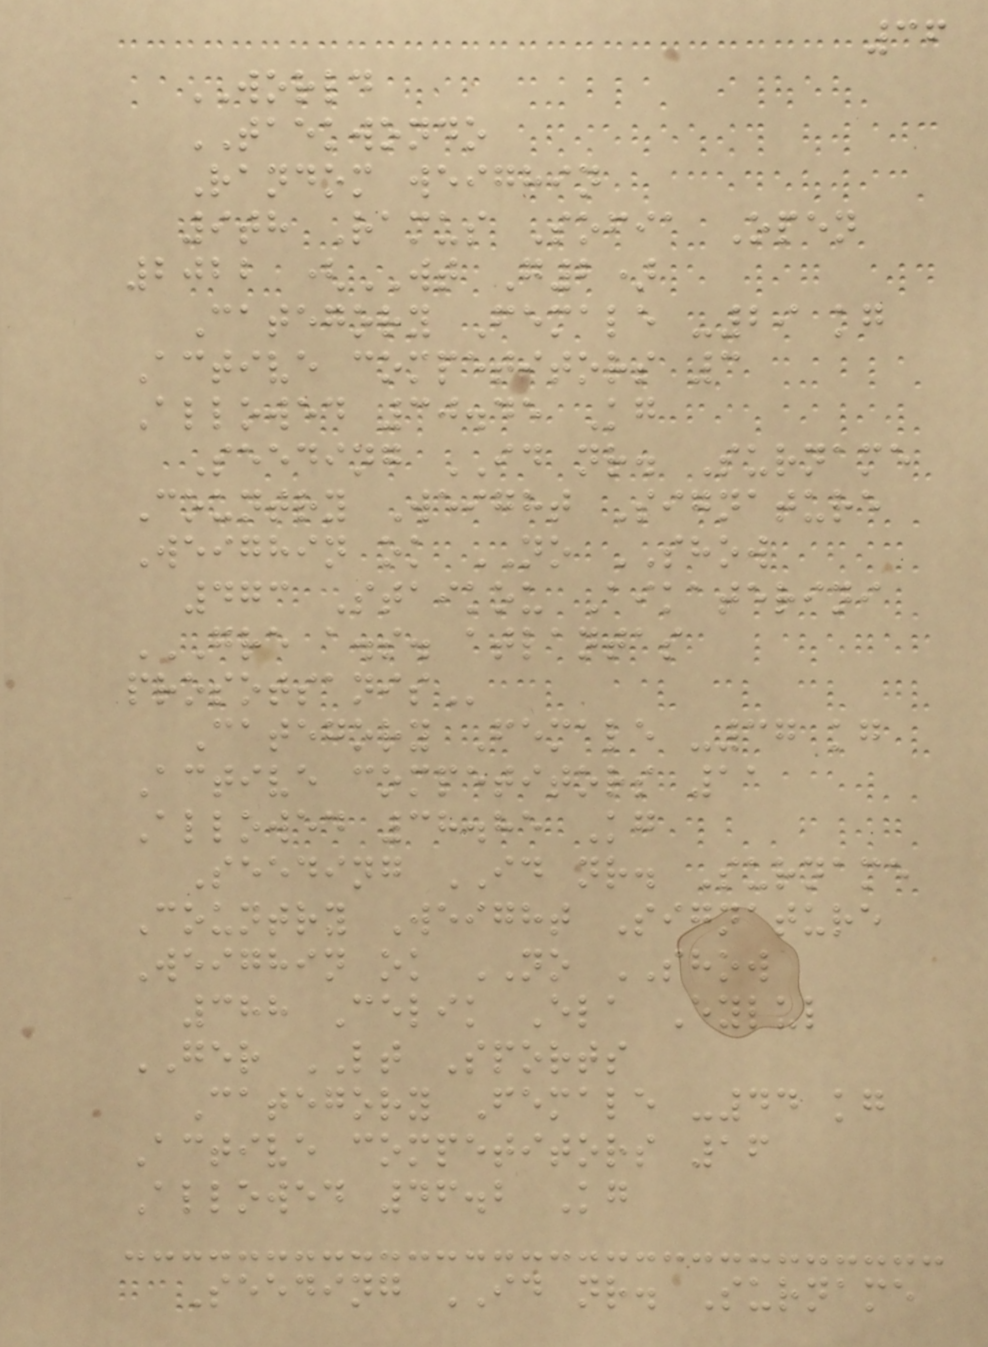36
WORLD
TAEKWONDO
Random weighin
9th Ramus Sofia Open
2022 (WT G2)
Category Female -29 kg
Active competitors 3
Allowed 30.45 Kg
Seeding ID nr. Surname
Country Weight Signature
Weighin ok NO SHOW
473 Staikou Aikaterini
GRE A.S. ATLANTAS
PROSOTSANIS
Category Female -37 kg
Active competitors 11
Allowed 38.85 Kg
Seeding ID nr. Surname
Country Weight Signature
Weighin ok NO SHOW
388 Celik Ela Eylul
GER LT Sports
Category Female -44 kg
Active competitors 16
Allowed 46.2 Kg
Seeding ID nr. Surname
